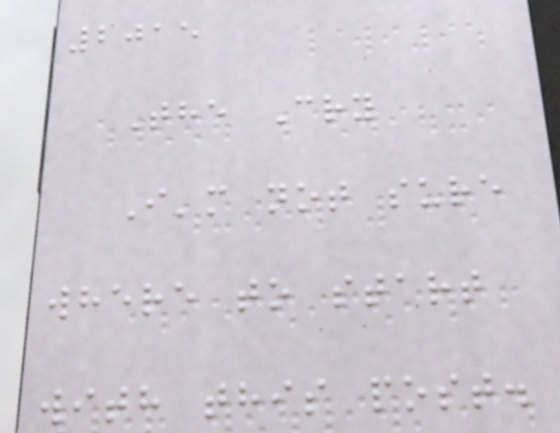2015
The Cry
I'm not sure
where to start
with this post.
